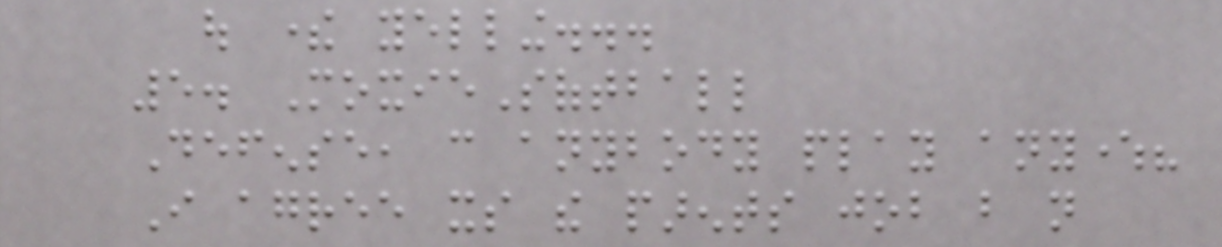out there yelling...
5. MoxieSoftball
Defense, can anybody play anywhere?
I agree its the parents job but not
